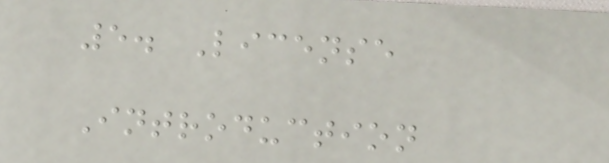5. License
Introduction
